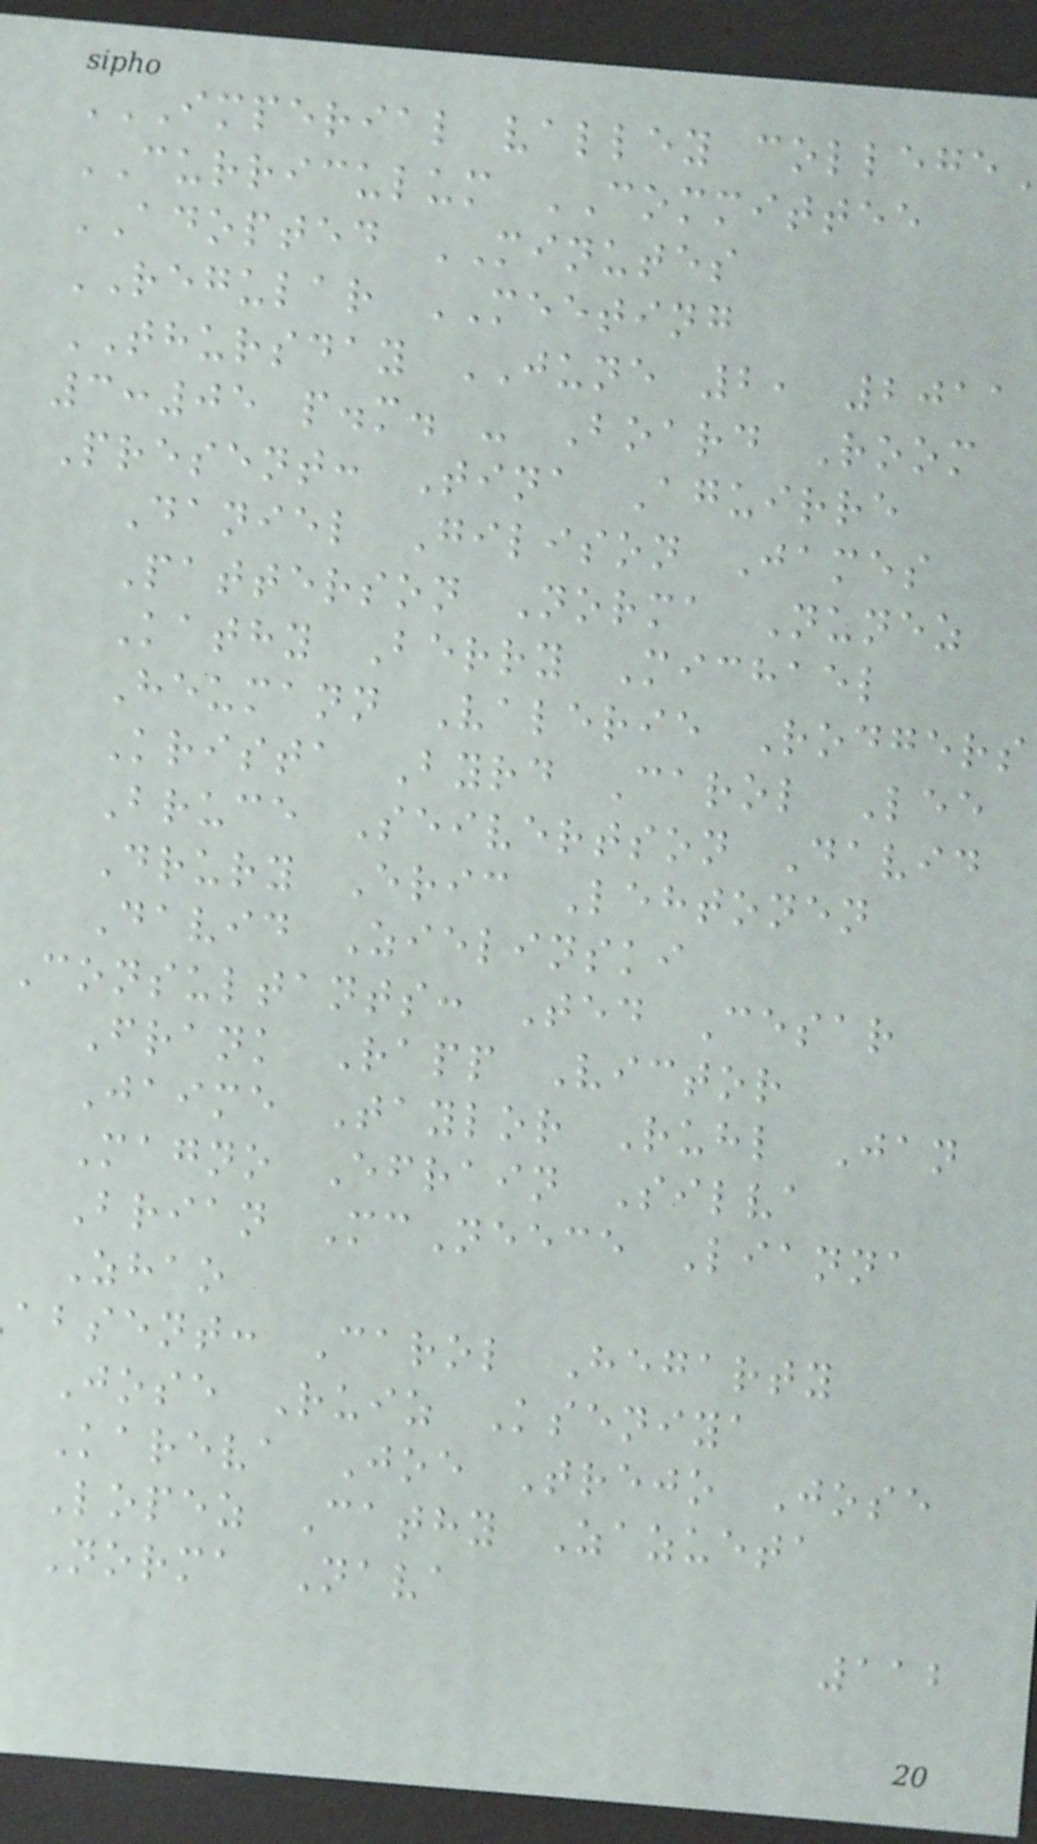CURRICULUM COMMITTEE
ADOPTED MINUTES
REGULAR MEETING
THURSDAY JUNE 2, 2011
3:05 p.m. - Board Room
Present: Tina Aguirre
Daniel Gilison James
Patterson Norma Nunez
Kathy Berry Michael
Heumann Valerie Rodgers
Krista Byrd Carol Lee
Bruce Seivertson David
Drury Eric Lehtonen
David Zielinski
Consultants: Ted Cesar
Frank Rapp Victor
Jaime Taylor Ruhl Jan
Magno Efrain Silva
Brian McNeece Lianna
Zhao
absent: Carol Hegarty
Jose Ruiz Kseniya
Kareva Joe Trejo Jose
Lopez Cathy Zazueta
Norma Nava
112
